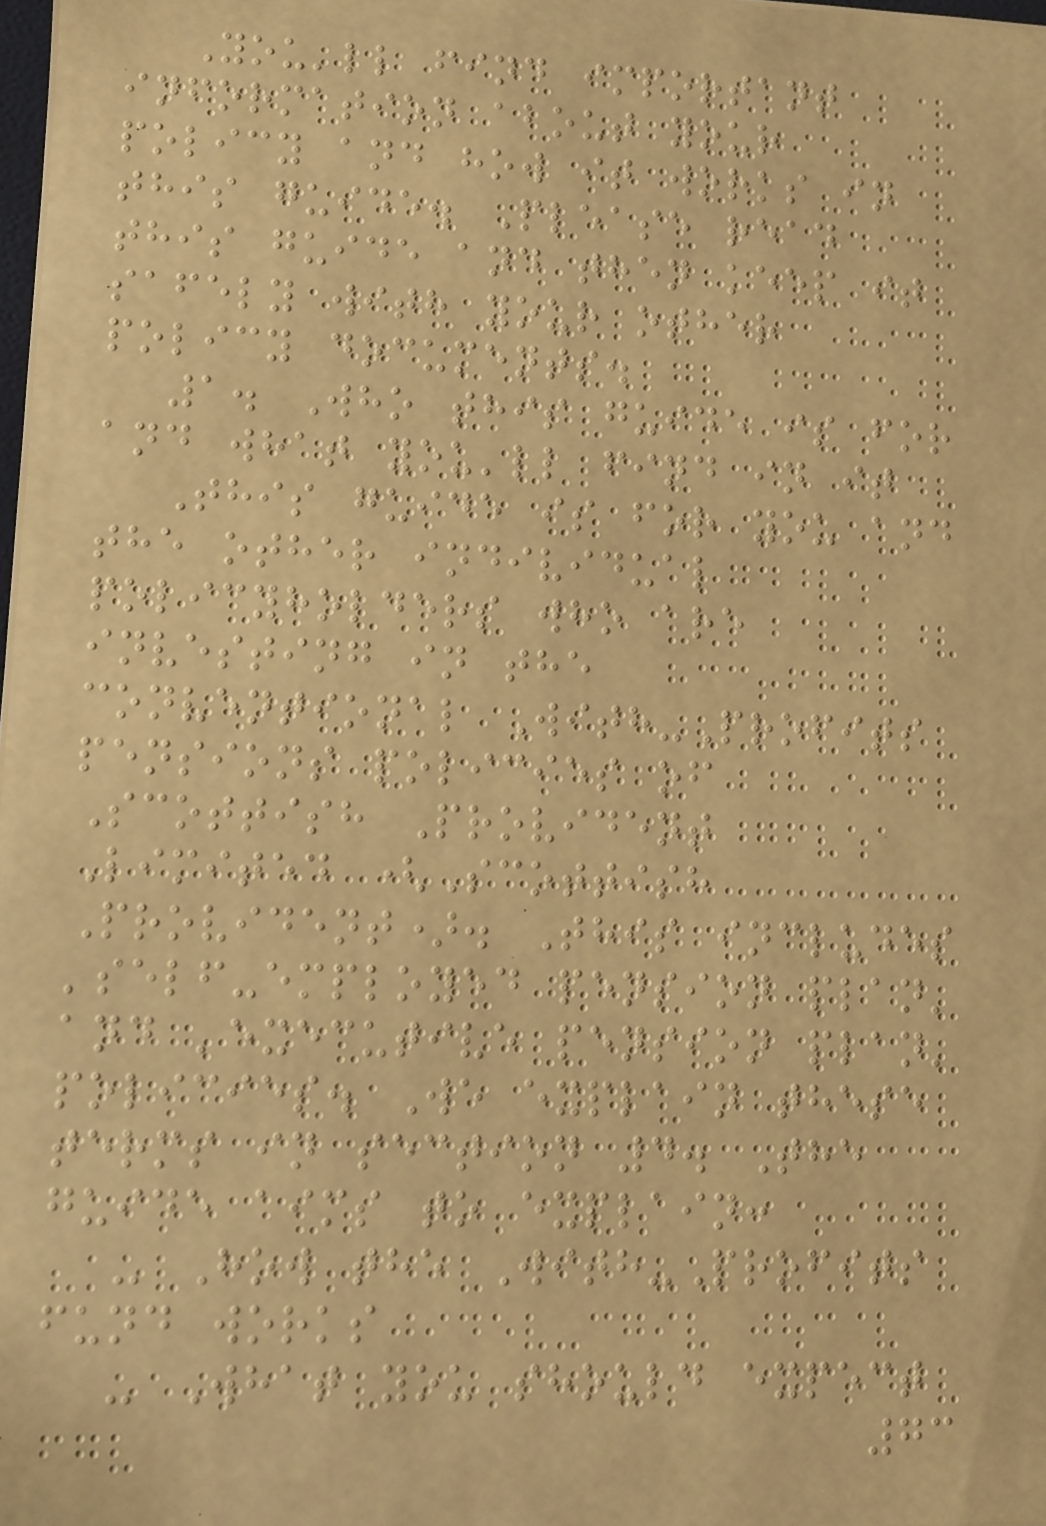You'll find important
information about your
policy and how it works in
this guide. Please read
this guide and then keep it
safely with your other
policy documents.
1. Who this guide is for
and what you'll find in it
This guide is for you and
the other individual
policyholders who are
investing in the
conventional With-Profits
pensions policies of
Scottish Provident
Limited (Scottish
Provident). This includes
'self-employed pension plan'
and 'executive pension plan'
policies. We explain these
terms in section 4. The
guide aims to explain:
- How the With-Profits
fund works
- What you should expect
73
